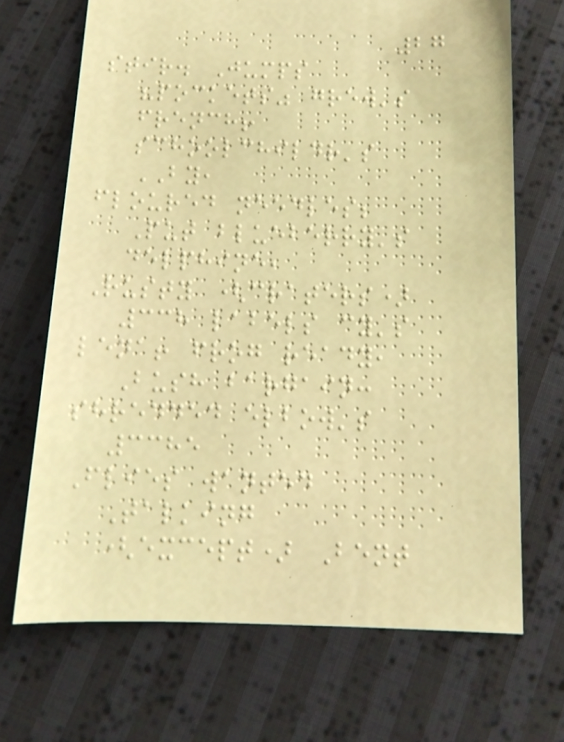27
stir. Jumps
"pockets" grew's
french!
schoolchildr's
BY,
floured needles;
Put blueberry's
delphine,
Rusty (craters)
338 labels cy's
lena! frog ready,
Bush bargain:
shredded elbow's
3385
Flies wanted
Talking
(except) Bent
